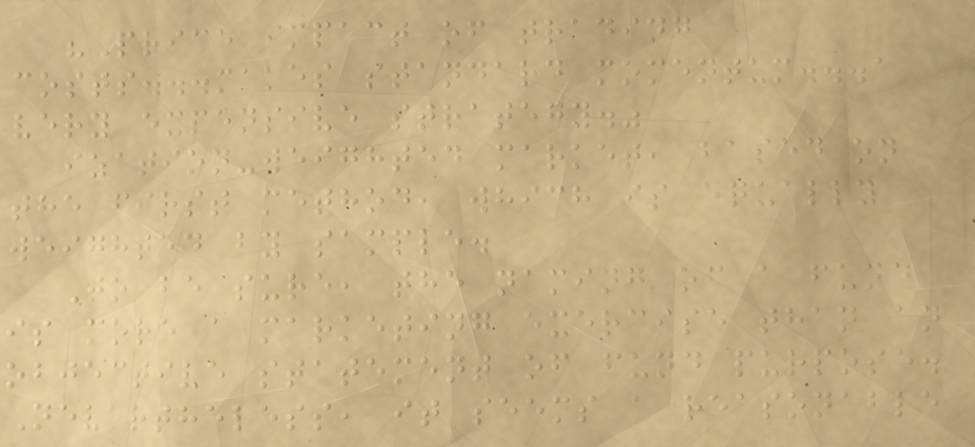"Price impact of trading
costs...makes standard momentum...a
very expensive strategy."
ization-weighted market, based on
the first method, which is equally
weighted by sample.
To be sure, the naming of a fund
is more a marketing exercise than an
objective statement of fund purpose.
Nevertheless, it seems a reasonable
